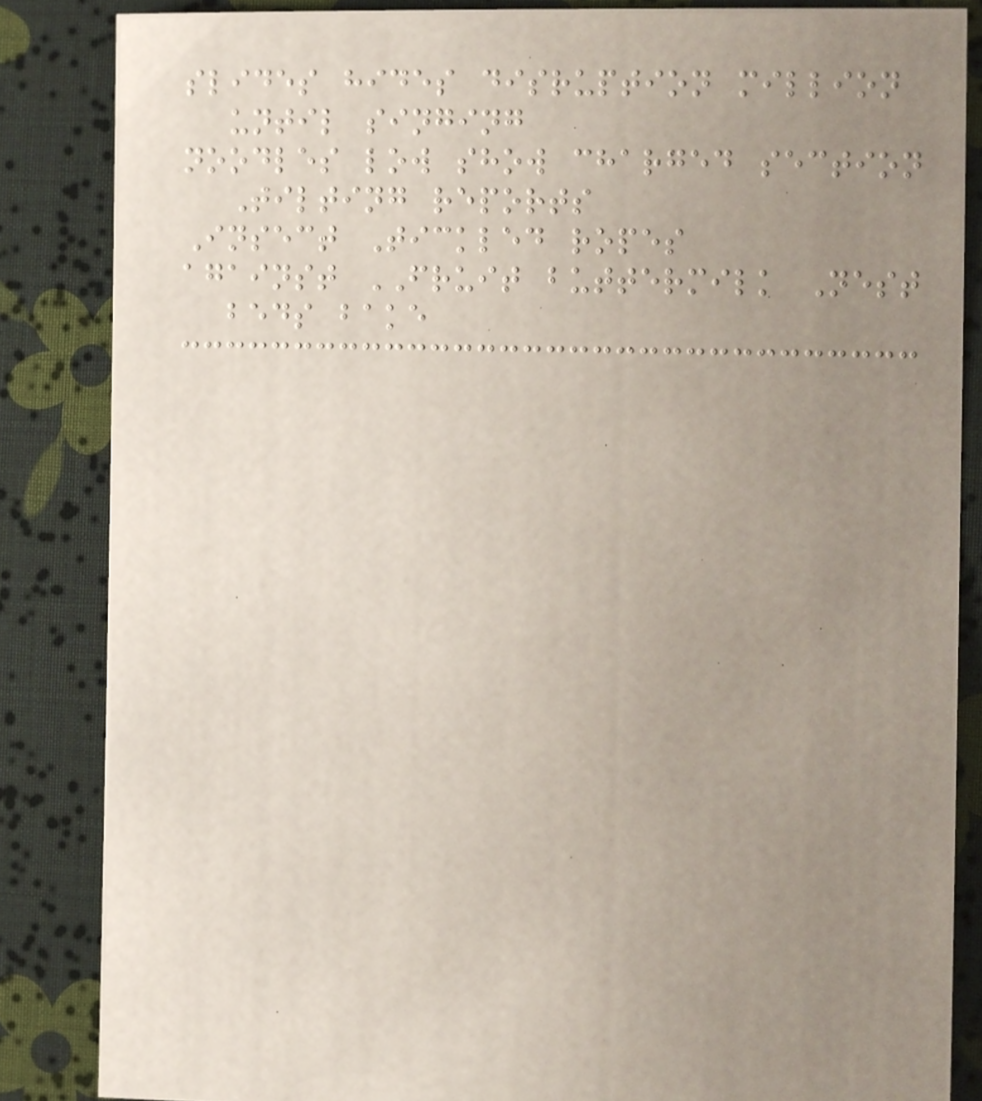slides hides disruption million
until singing
noodles low show charged section
Tilting reports
Insect Tickled ropes
against FRUIT buttermilk Nest
beds bake
